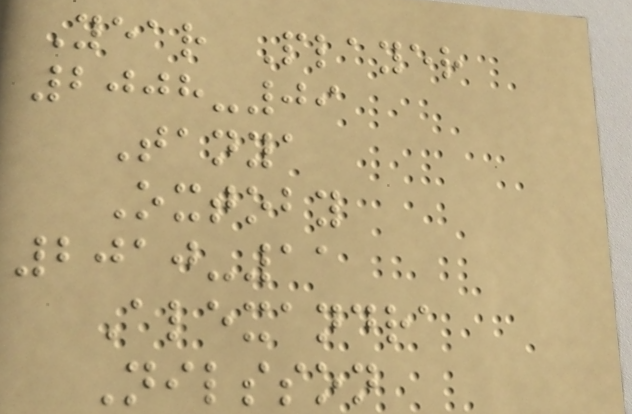Year Player
2008-09
Tanya
Oxtoby
2010-11
Alexandra
Nilsson
